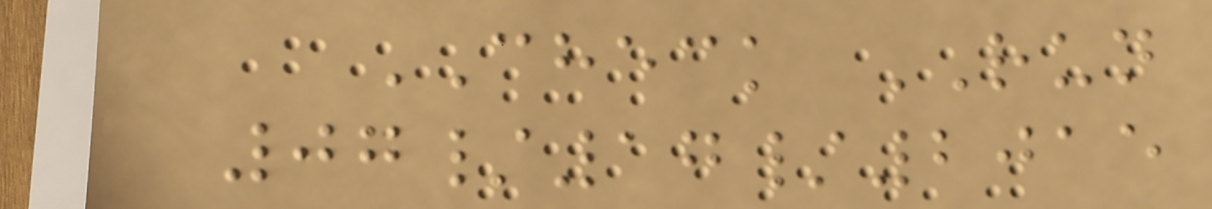CHECK RUN
07/17/2015
